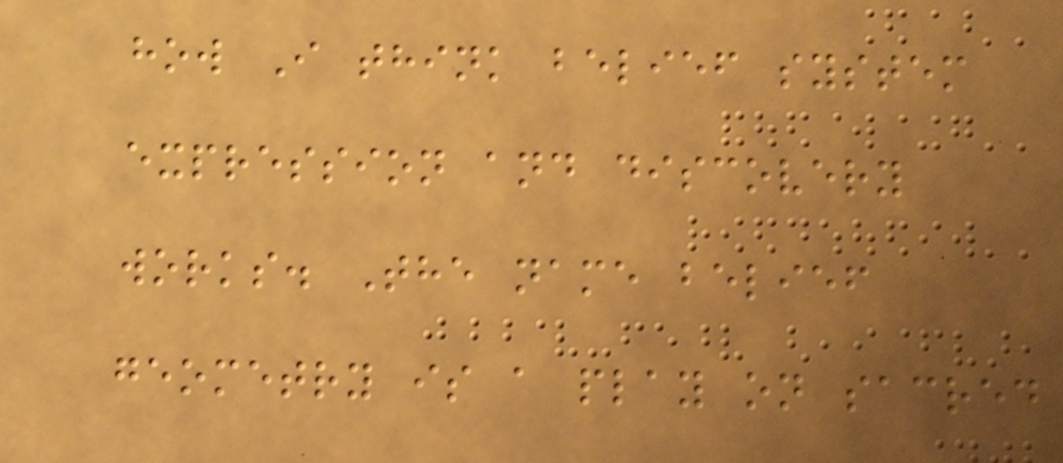how I think belief system
expression and discovery
works. The name belief
geometry is a play on sacred
